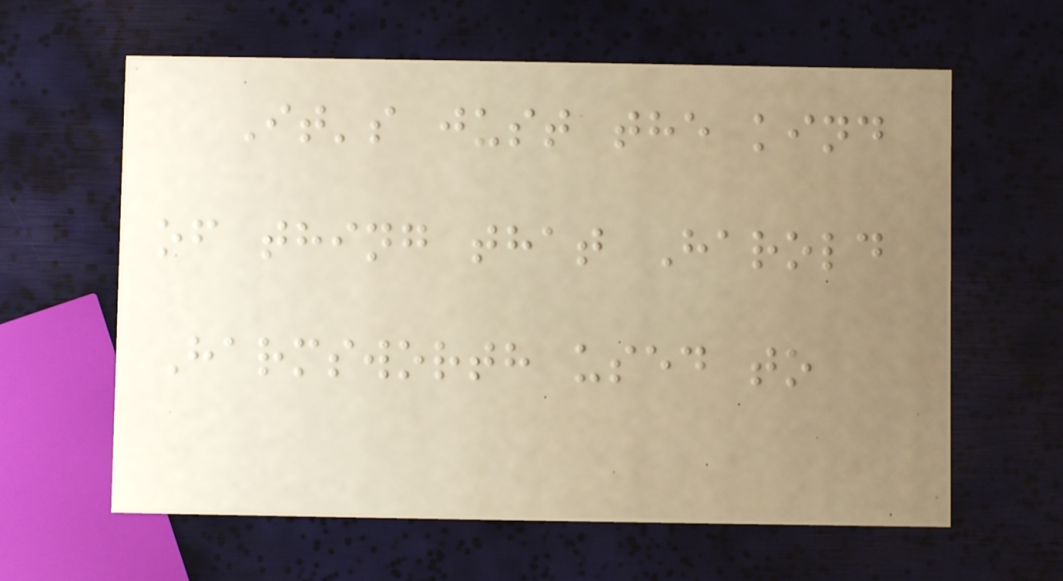It's just the kind
of thing that Harold
Harmsworth used to
